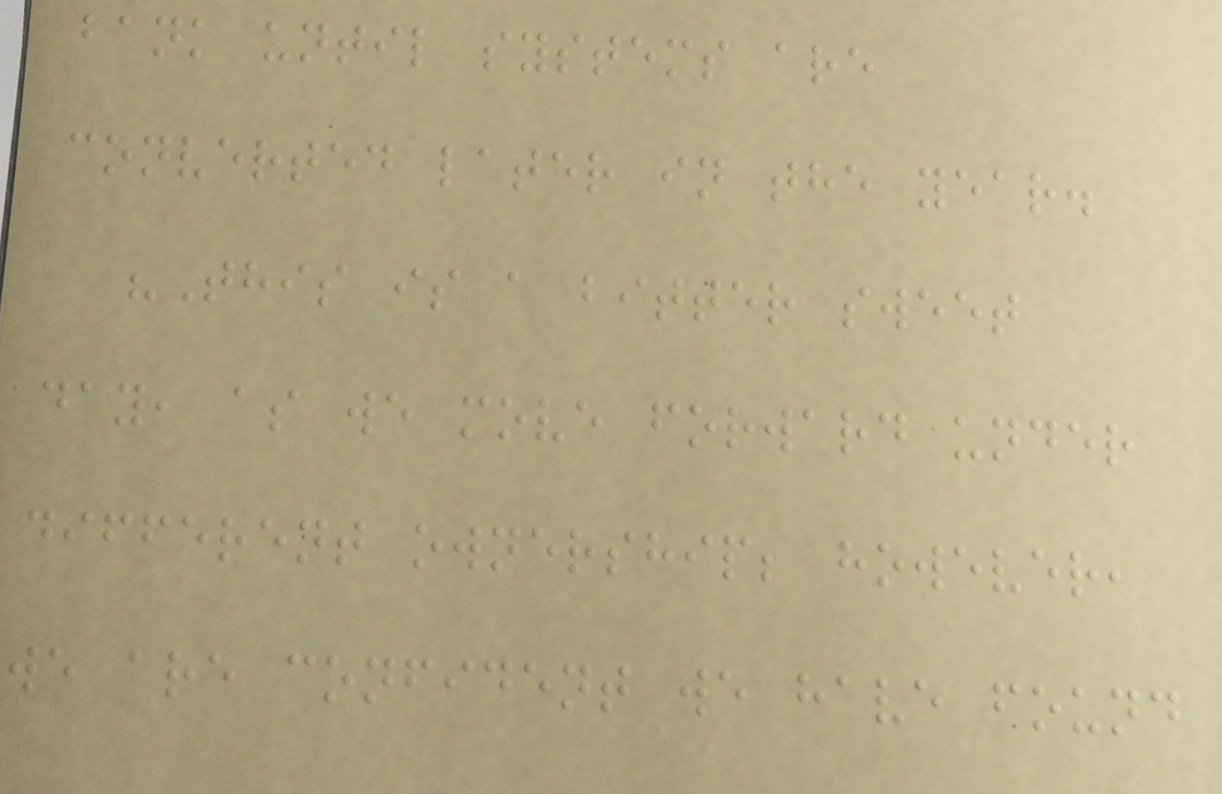bank until systems are
converted later in the year.
"This is a bitter sweet
day, as we move forward under
different ownership; however,
we are confident we have found
